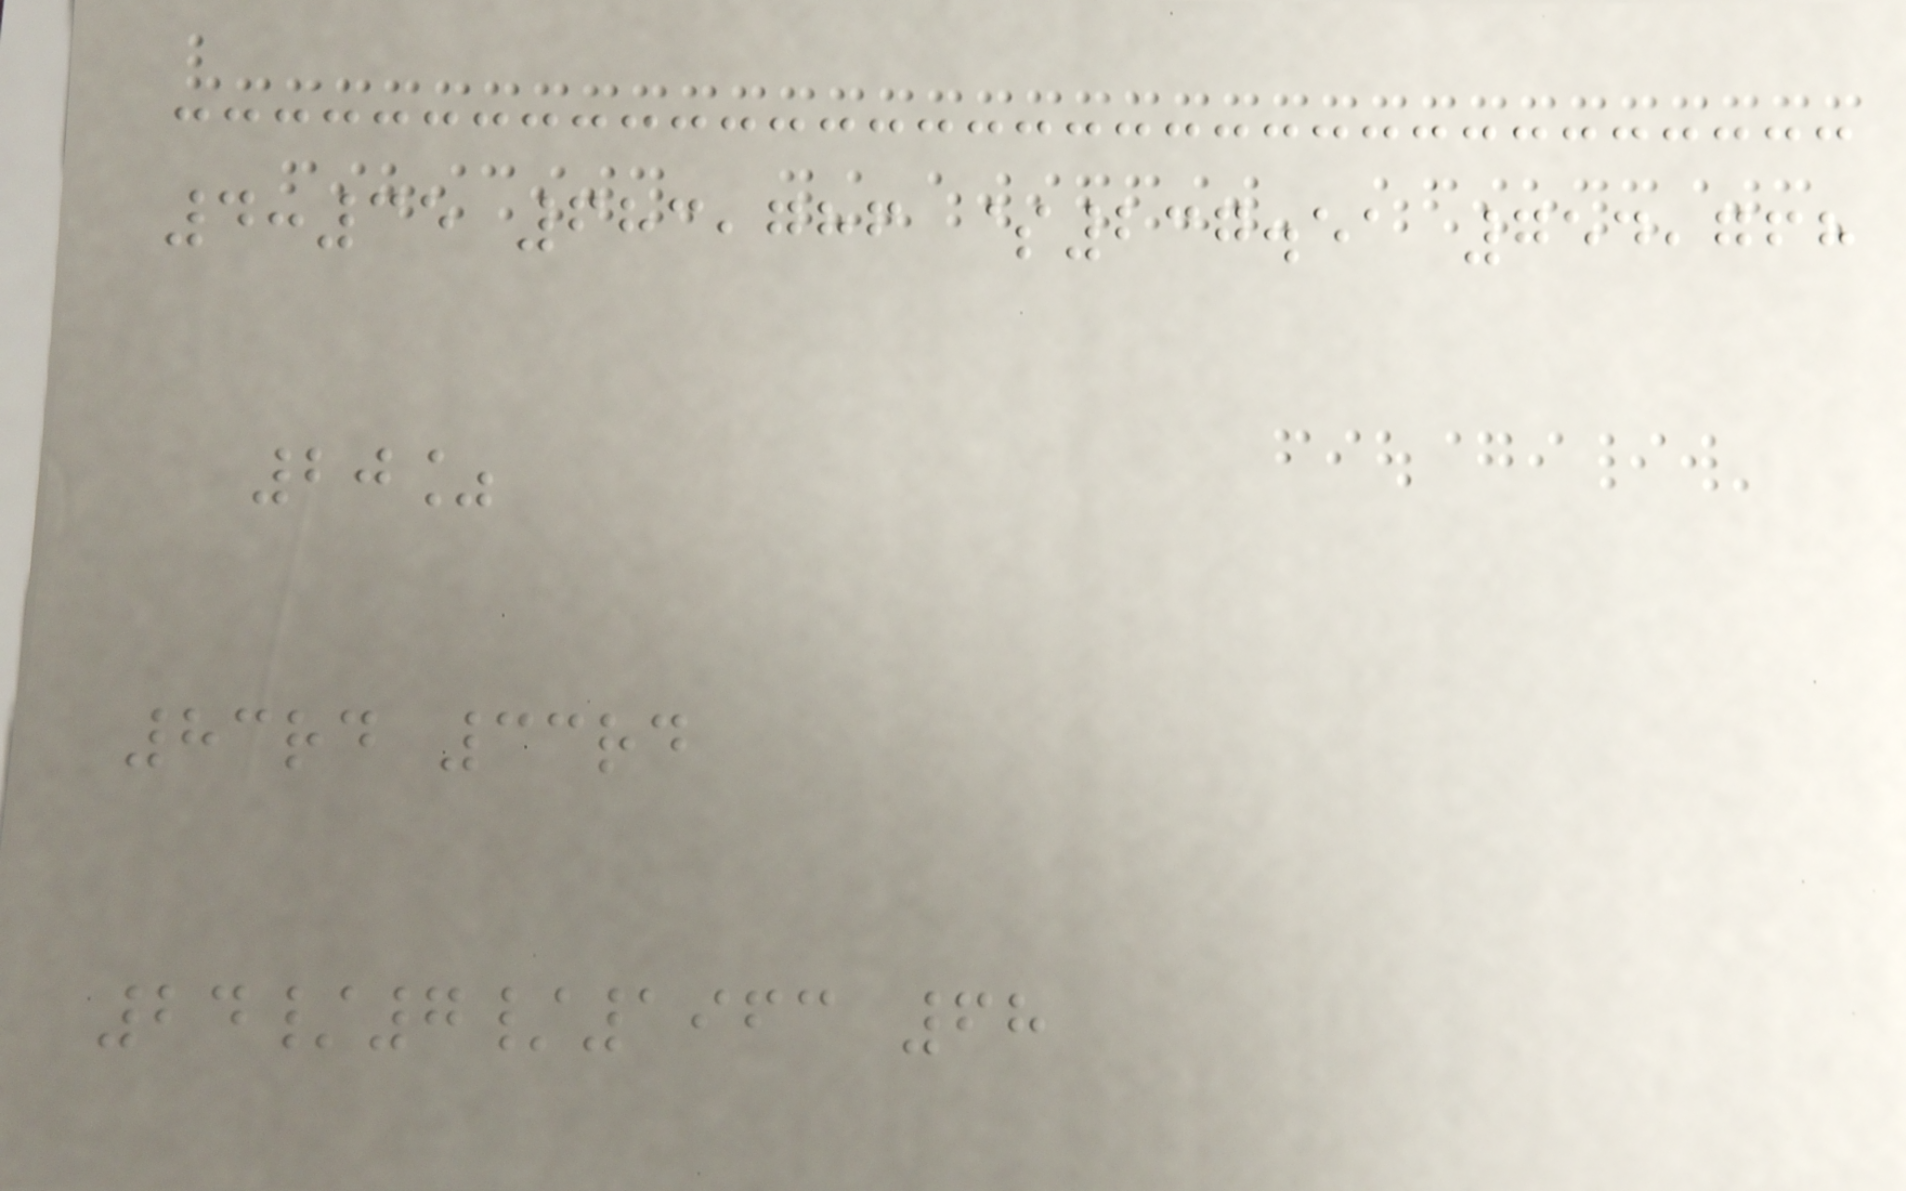4:35 683,786 $237.51 754,768
20%
83rd 33rd
24/7/1963 68
